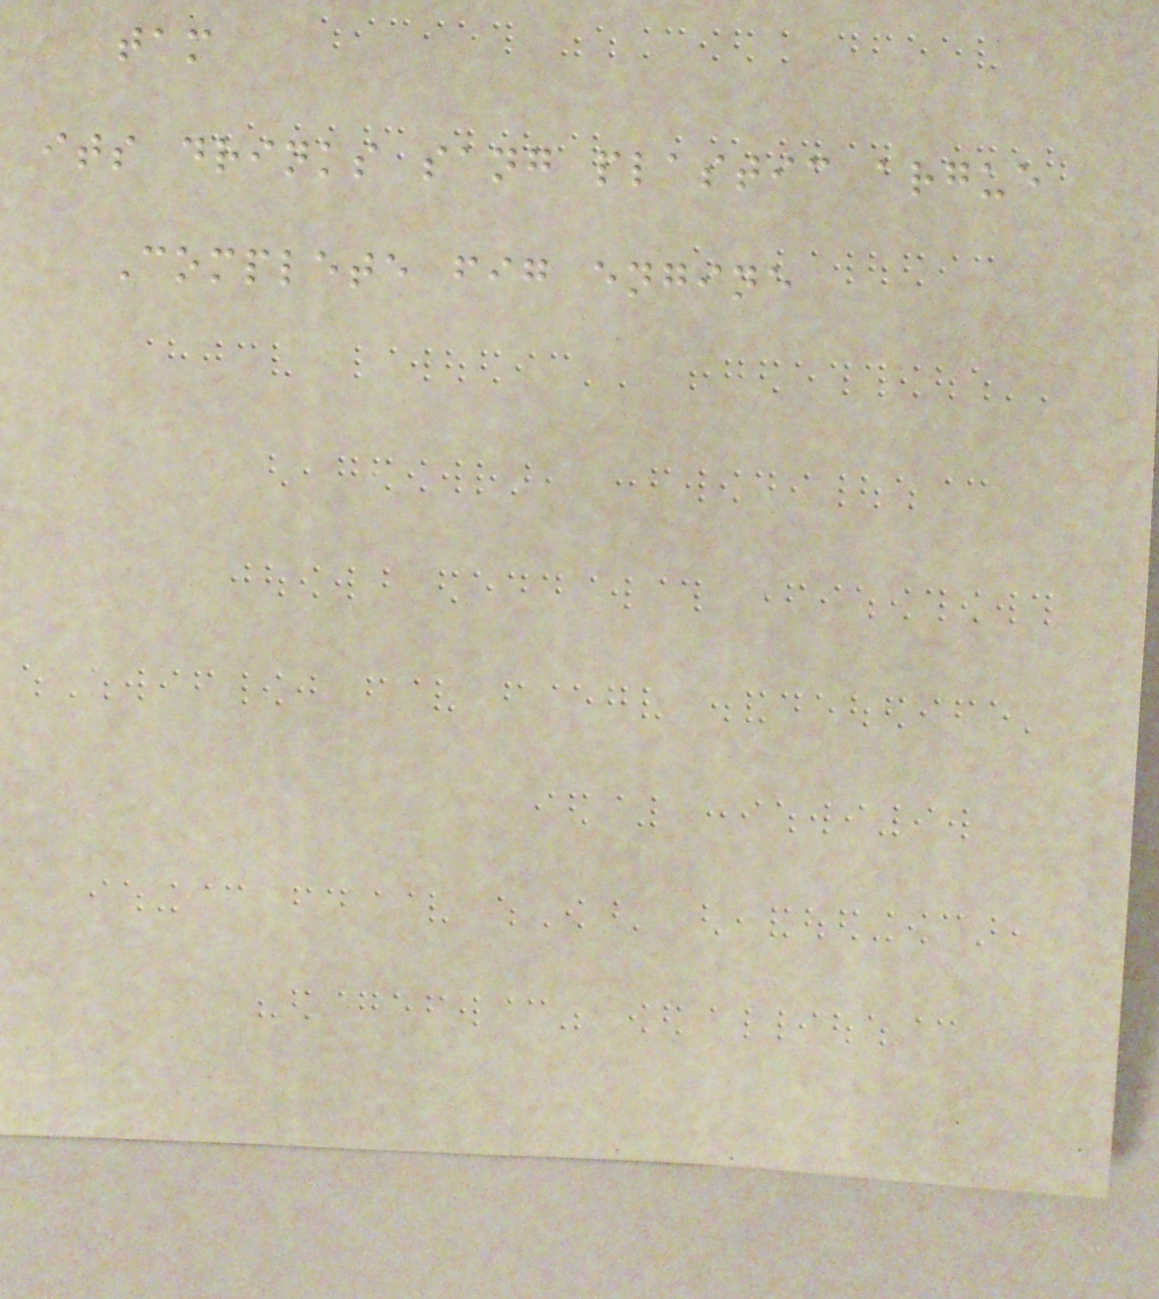tam
its drinks sang plastic argue
Complete fig engine
